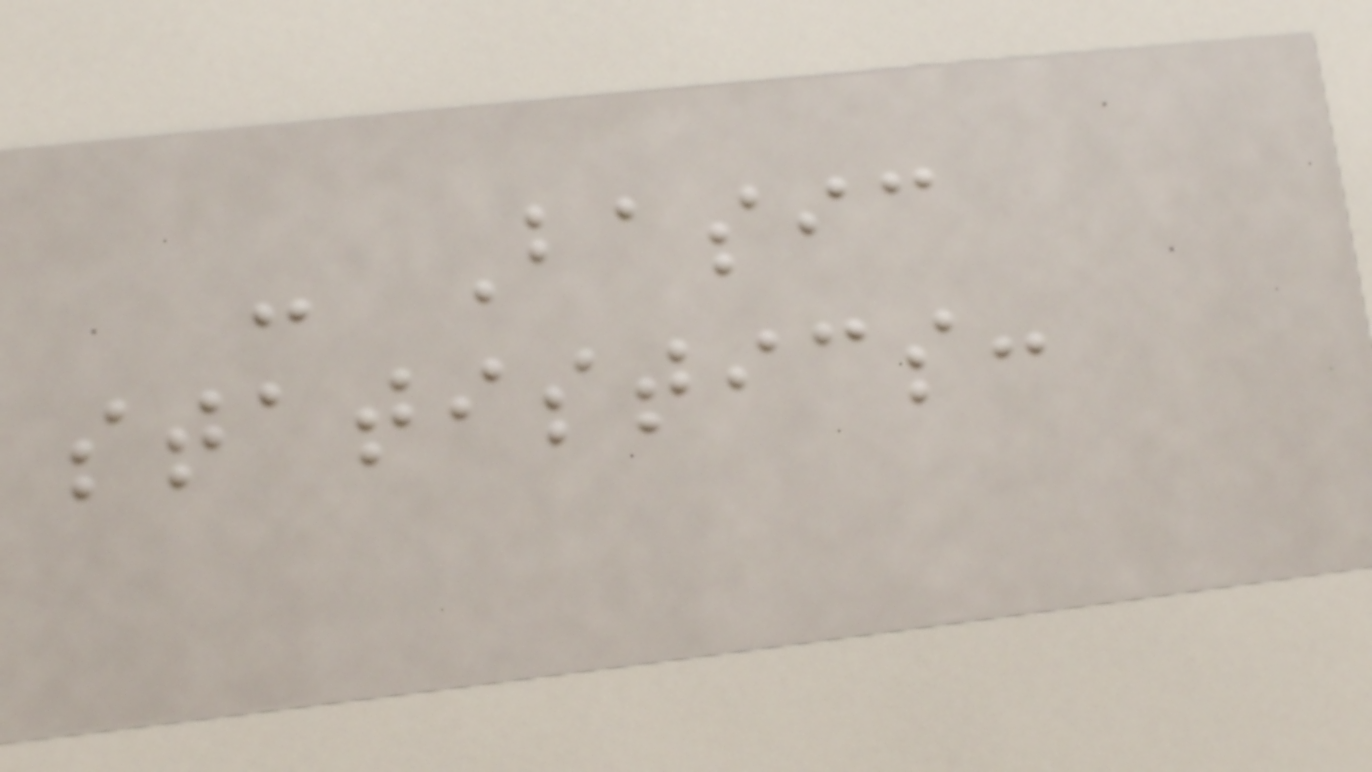- Basic
statistics:
